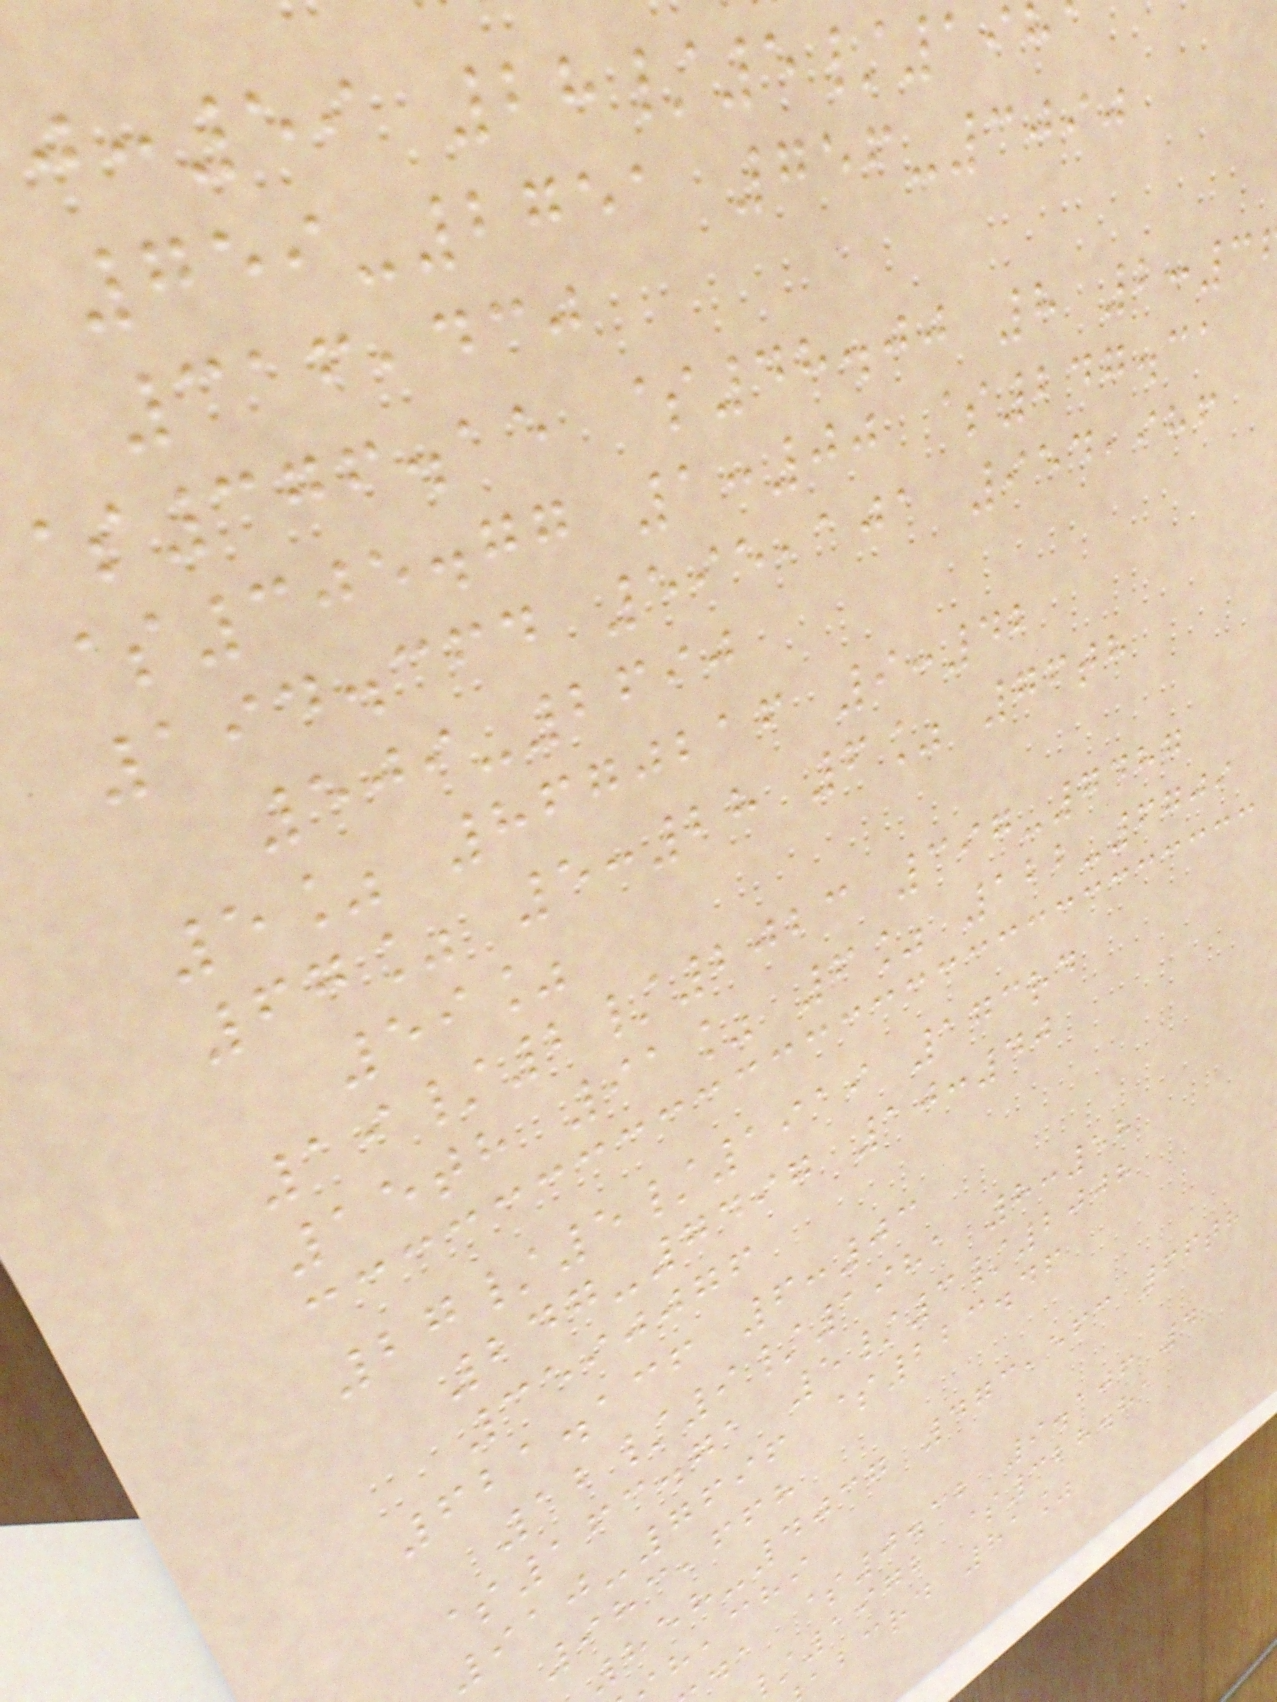:59 28/5/198
759-2751 756-3090
316,430
$376.15 $48.00 8 2:3
$305.77 1:00 $247.31
194.364 595,101 954,986
509-2690
5% 8670216 9:42
67% 5:28 6% 76th
59%
19/2/2023 397-7487
15th 91% 6% 122-6709
27/5/1919 173rd
247-7497 10:40
3590076
621.136 6:03
12/9/1981 8:58
$163.71 5/3/2008
910-7696 $223.46
983,668
858-4037 473,563 66th
,chi
da $0.32 9.106 4
1972 $328.81
abcrd 81%
